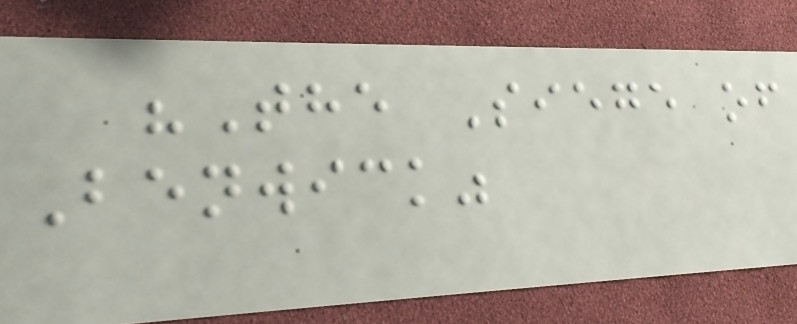"The Siege of
Benwick"
